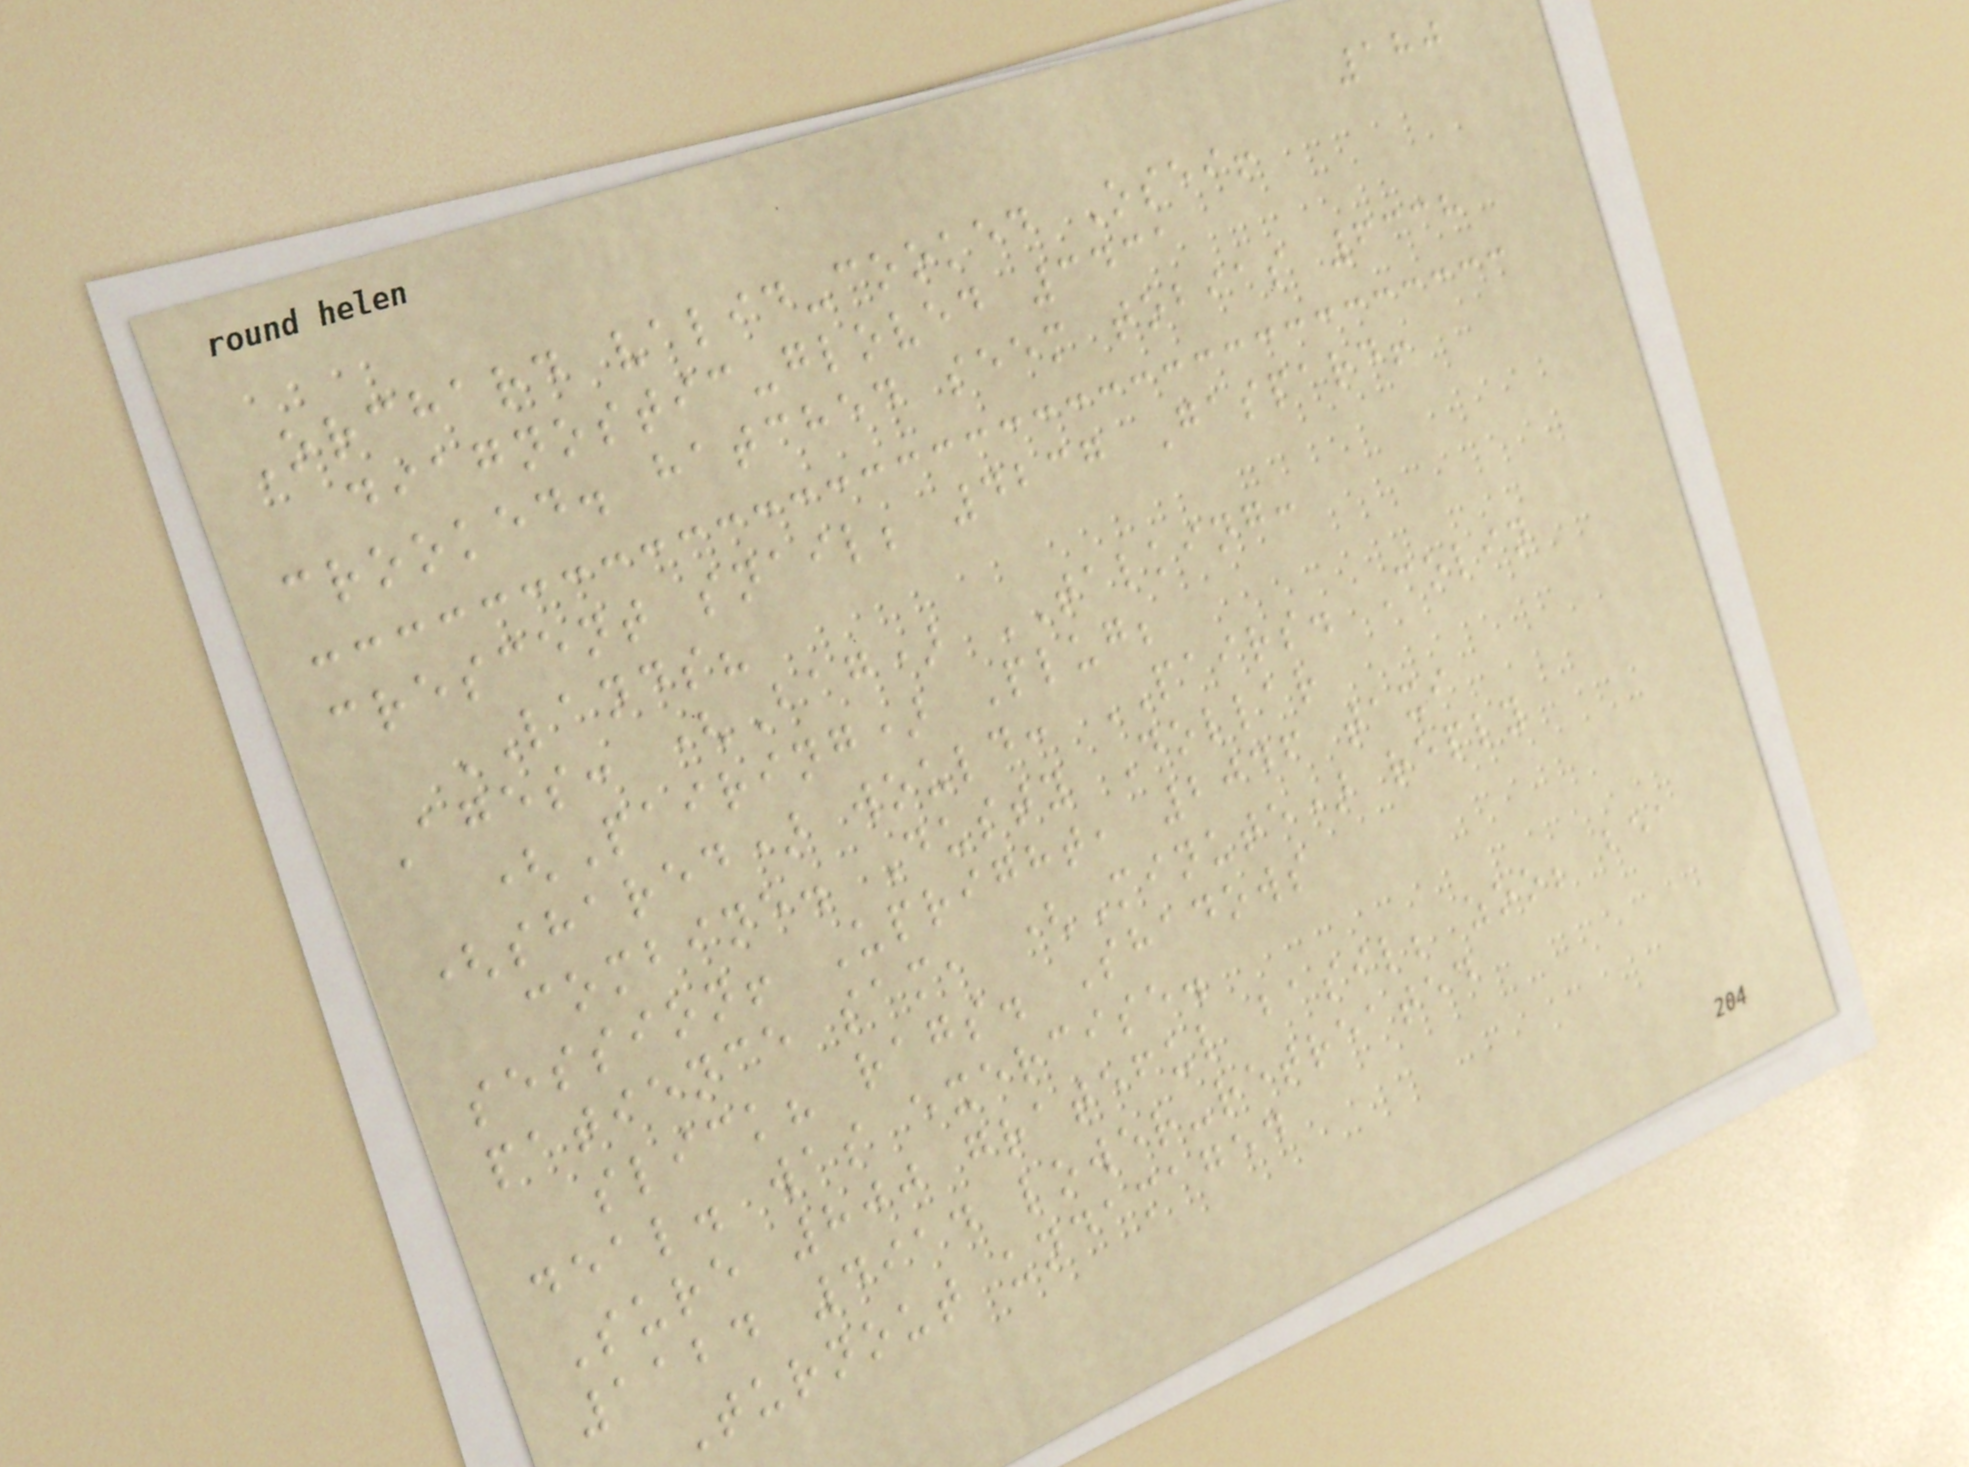180
Orchard valid-cooked Osei!
diagnostic-gloved 3431
crooked. hatched seem tobias 6338
crescent snail; 4237 Gaspard!
LANDS?
Ages: (Bag) TALKING:
(Pairing) Plug;
(shared) would: PAIRS. Colin
combine. Dusty Dollar
session! Upright, 2046 taxi
patience sam, (Minute) reply
slick? rags. Shadows
deal. was exercise.
Sure 800 grateful basil; zoo; bea
1124 4914 lower-retreated
Turnout undamaged
